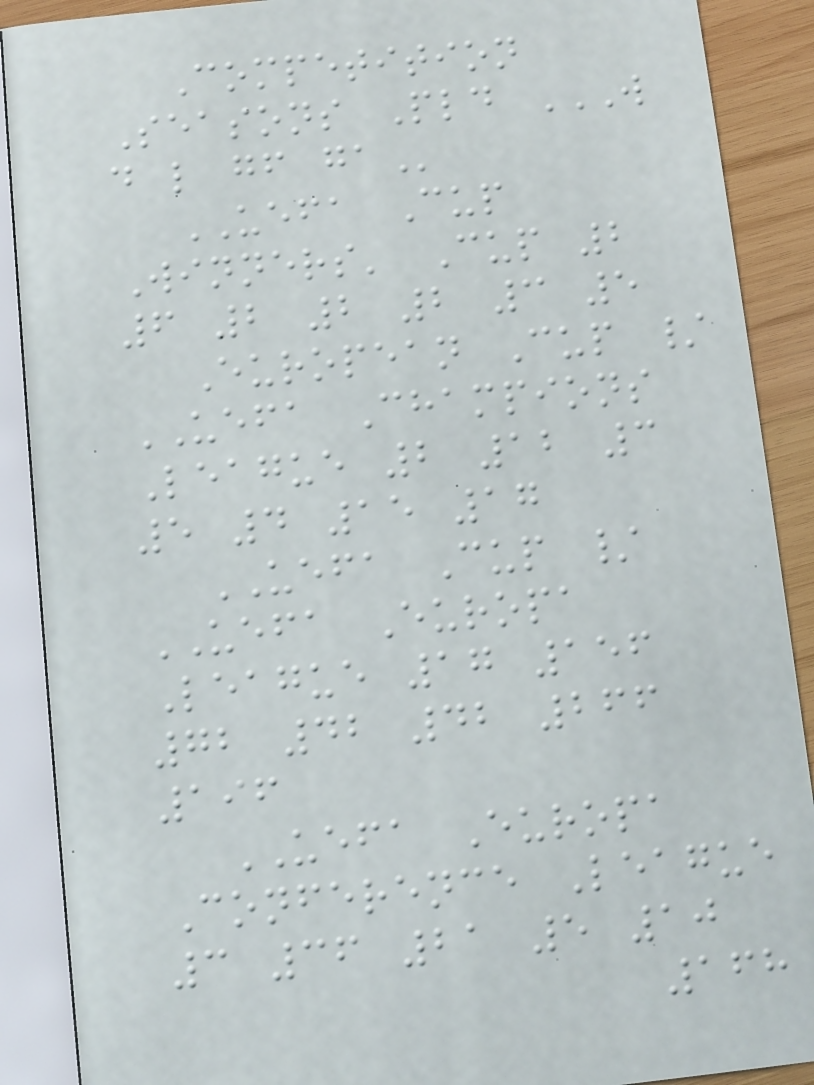Competition
Seasons Pld W
D L GF GA
UEFA Cup
Winners' Cup 2
6 2 2 2 3 5
European Cup /
UEFA Champions
League 2 12 3
5 4 15 17
UEFA Cup /
UEFA Europa
League 17 156
72 42 42 266
196
UEFA Europa
Conference League
3 36 21 5 10
168
